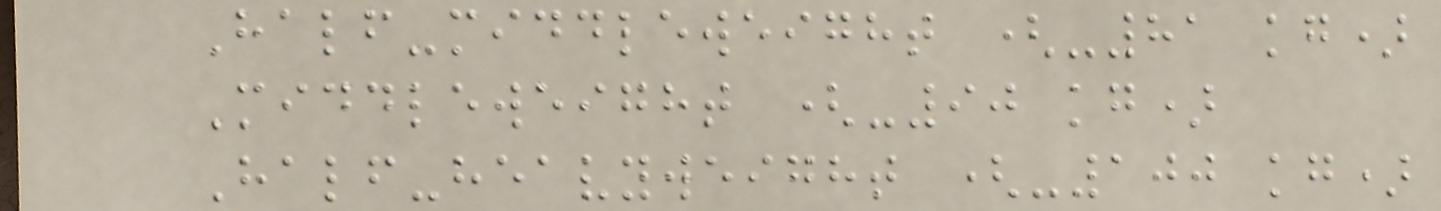Half-middleweight (-81 kg)
Middleweight (-90 kg)
Half-heavyweight (-100 kg)
